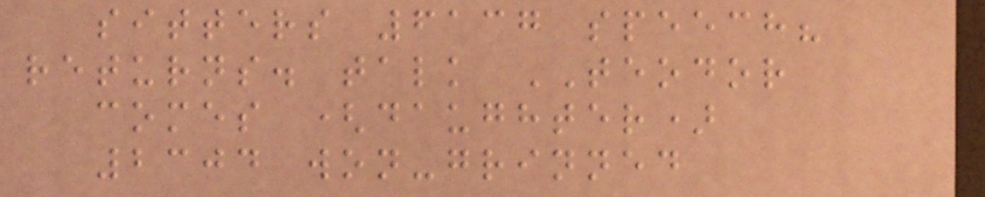sitters 6137 speech?
returns. talk TEODOR
comes (daughter)
2304 won-grinned
